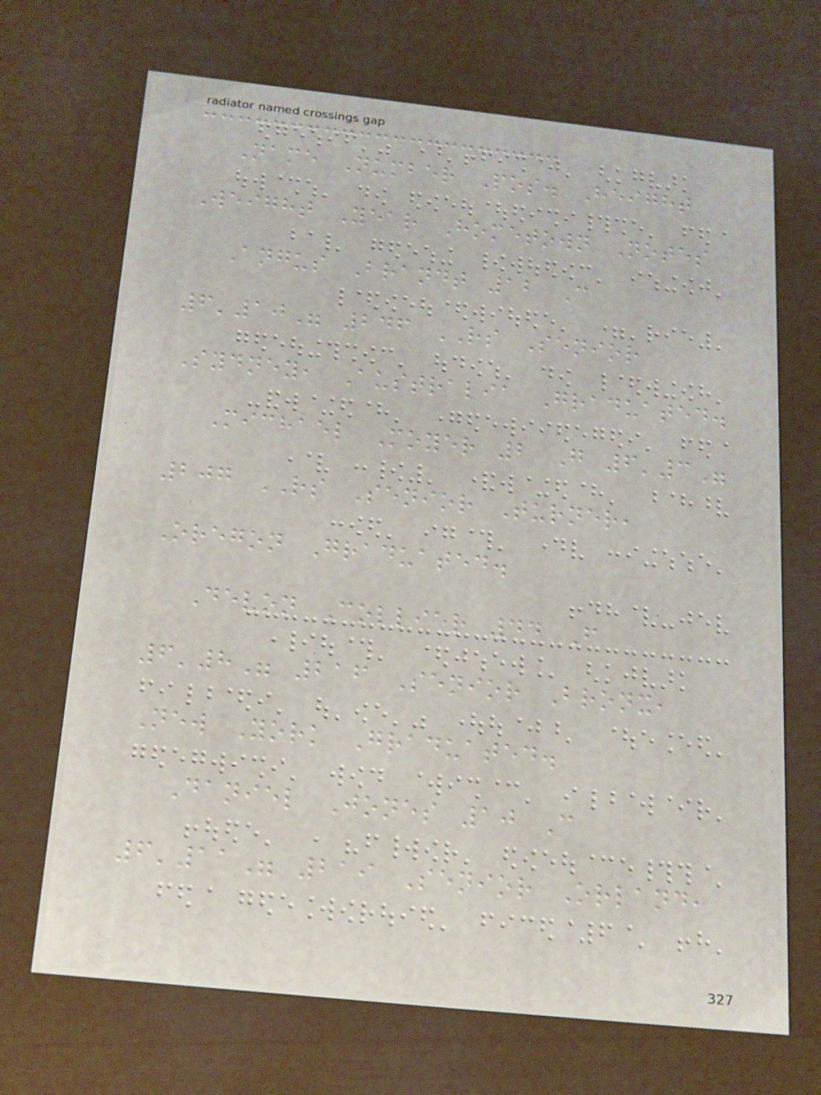Name Number Pos. Height
Weight Year Hometown Notes
Angus Brandt 12 C
6'10" 246 RS Senior
Sydney, Australia Graduated.
Michael Moyer 2 G 6'3"
207 RS Senior Turner,
Oregon Graduated.
Devon Collier 44 F
6'8" 216 Senior Bronx,
New York Graduated.
Daniel Jones 10 C
6'11" 219 Senior Orland,
